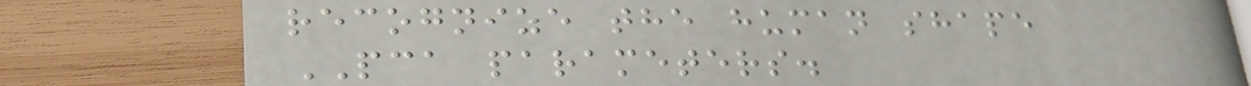recognize the human shape
PCA parameters.
